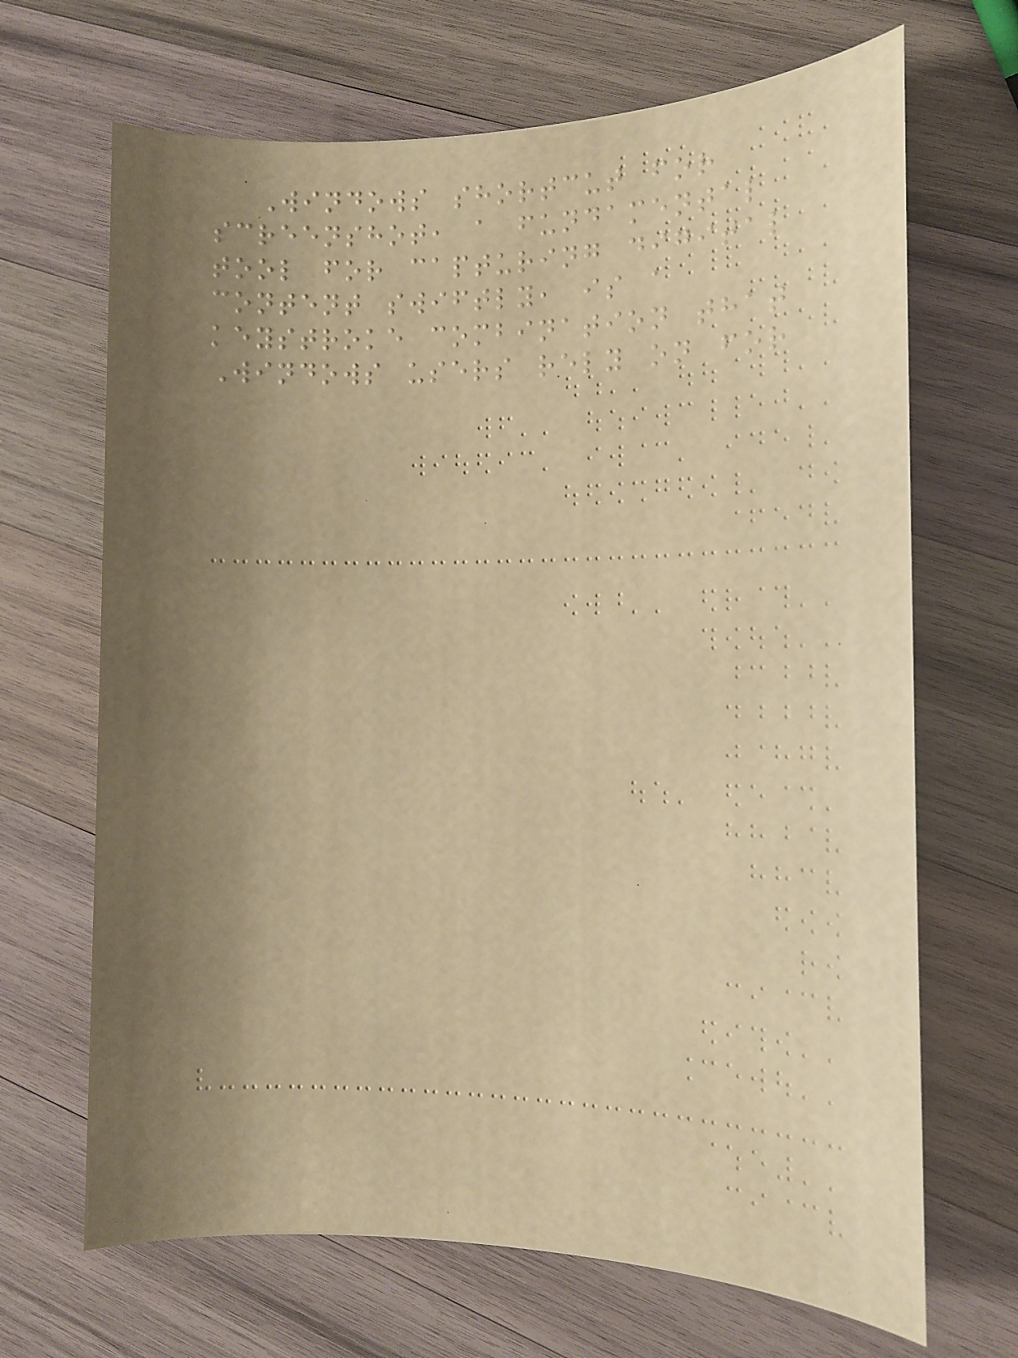Windows shortcut for
screenshot, a fundamental
tool for capturing digital
content swiftly, is a
keystroke combination that
Windows users rely on for
